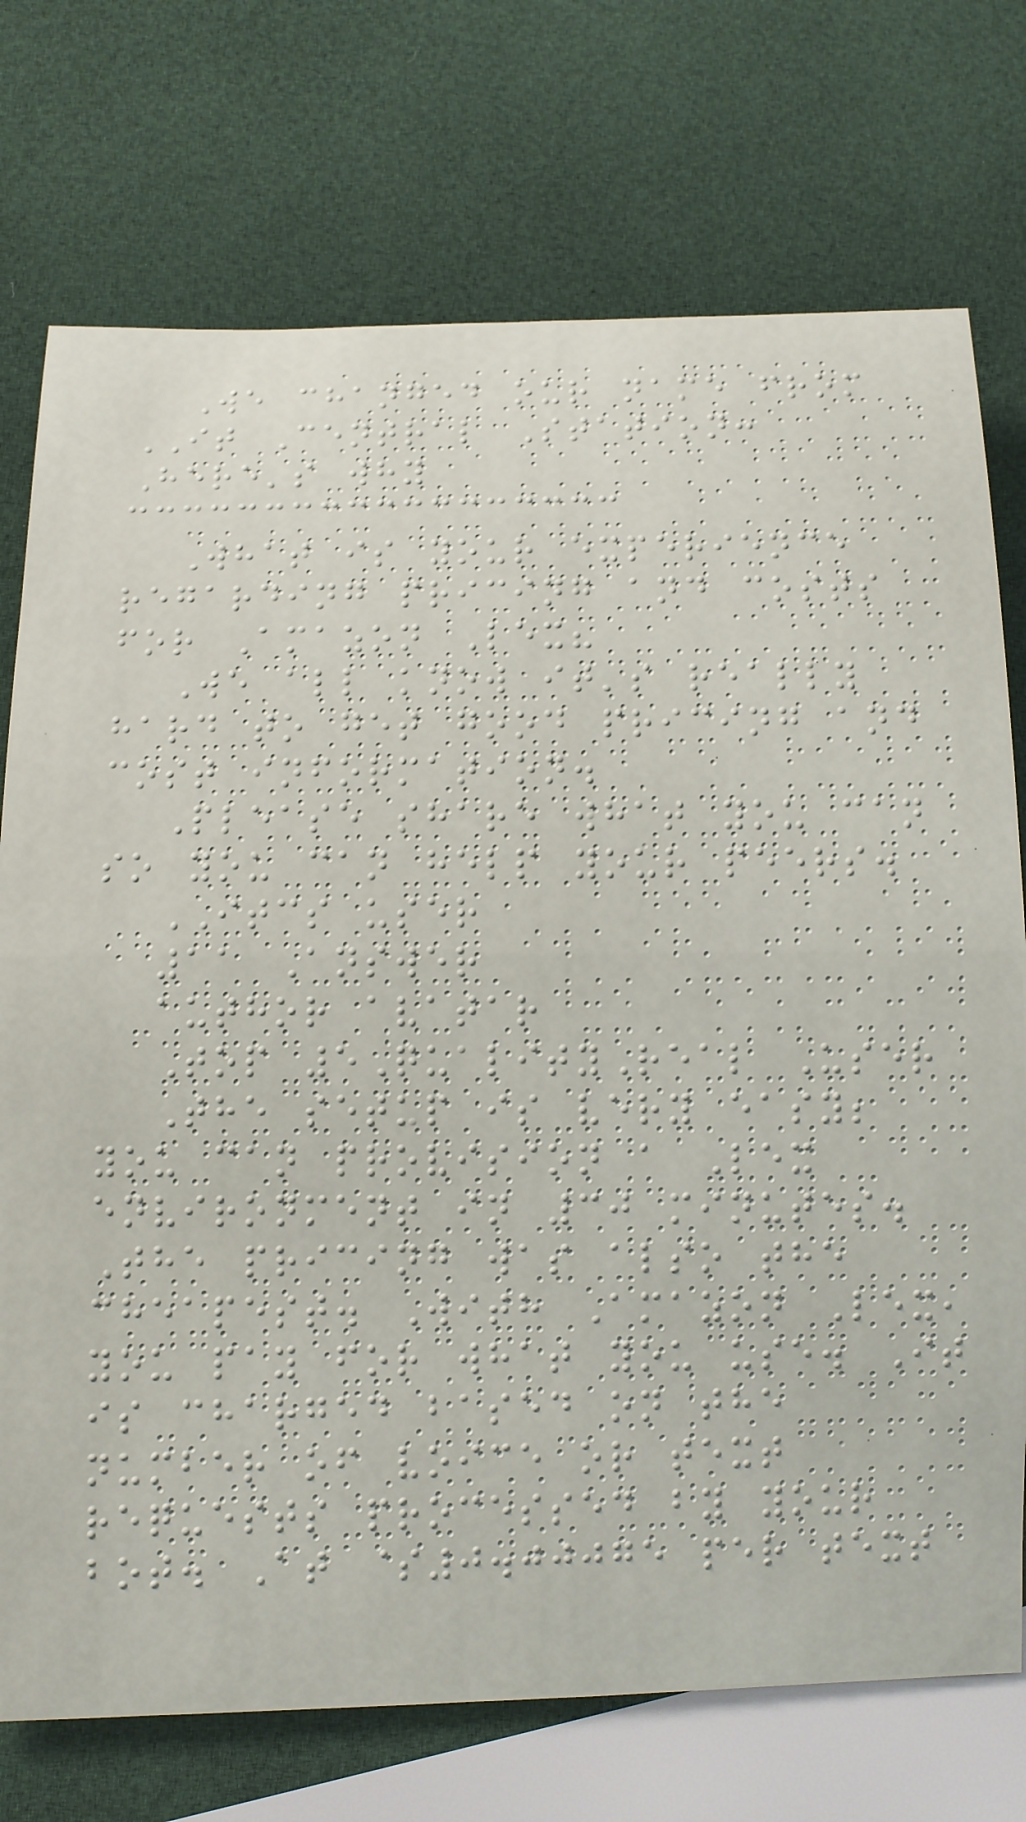We changed our name from
IT Central Station:
Here's why
What is your experience
regarding pricing and costs
for Amazon Lex?
We all know it's really
hard to get good pricing and
cost information.
Please share what you can
so you can help your peers.
ITCS user
11 Answer
author avatar
Top 5QualityReal User
The setup is very easy;
you can provision a Lex
environment in 30 minutes.
The pricing was also the
cheapest. With Amazon Lex,
you pay for what you use. It
is charged based on the
number of voice or text
requests processed by your
bot. At $0.00075 per text
